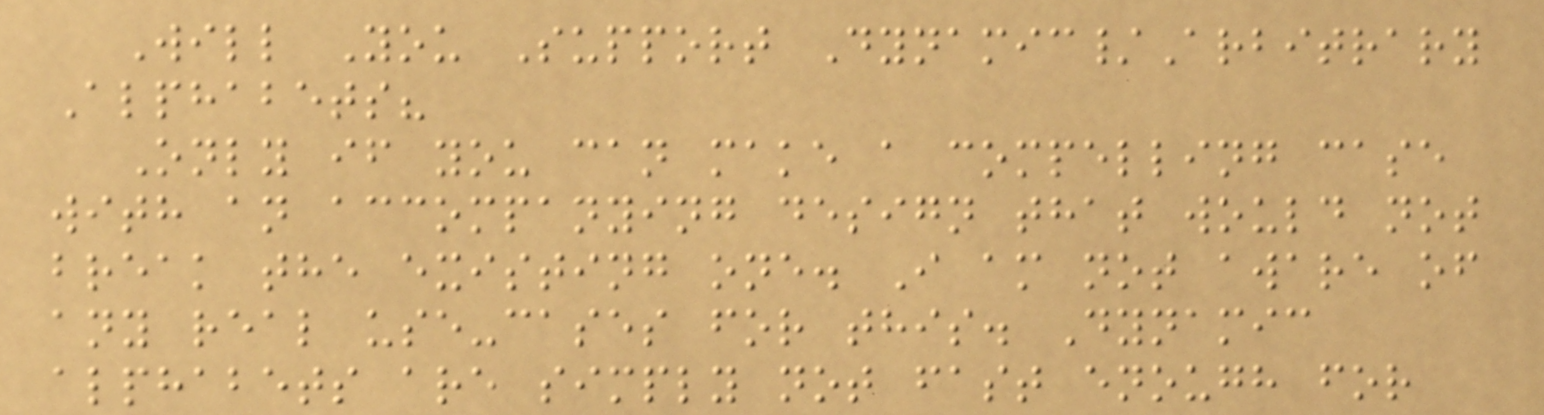Will You Support Dynamic/Arbitrary
Alphabets?
Only if you can make a compelling case
with an accompanying design that would not
break the existing one. I am not aware of
any real use-cases for this. Dynamic
alphabets are simply not fast enough for
